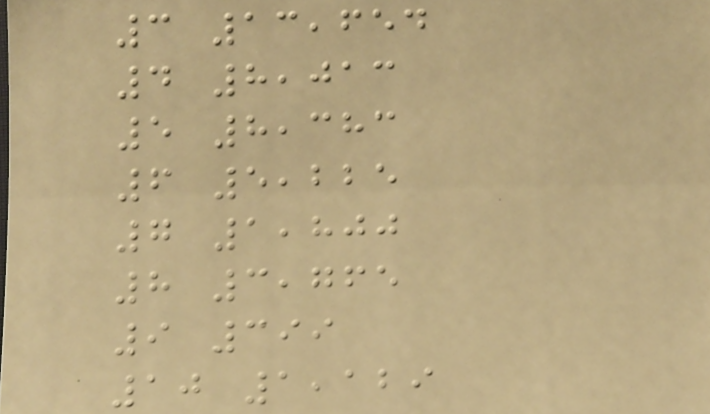3 13,654
4 8,013
5 8,383
6 5,225
7 1,800
8 3,765
9 399
10 1,129
